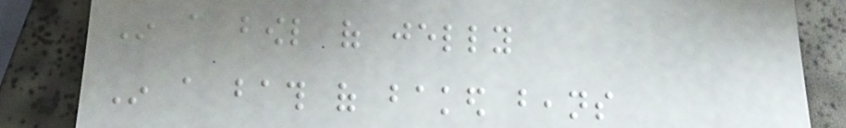In a bowl of jelly
In a bath of baked beans
